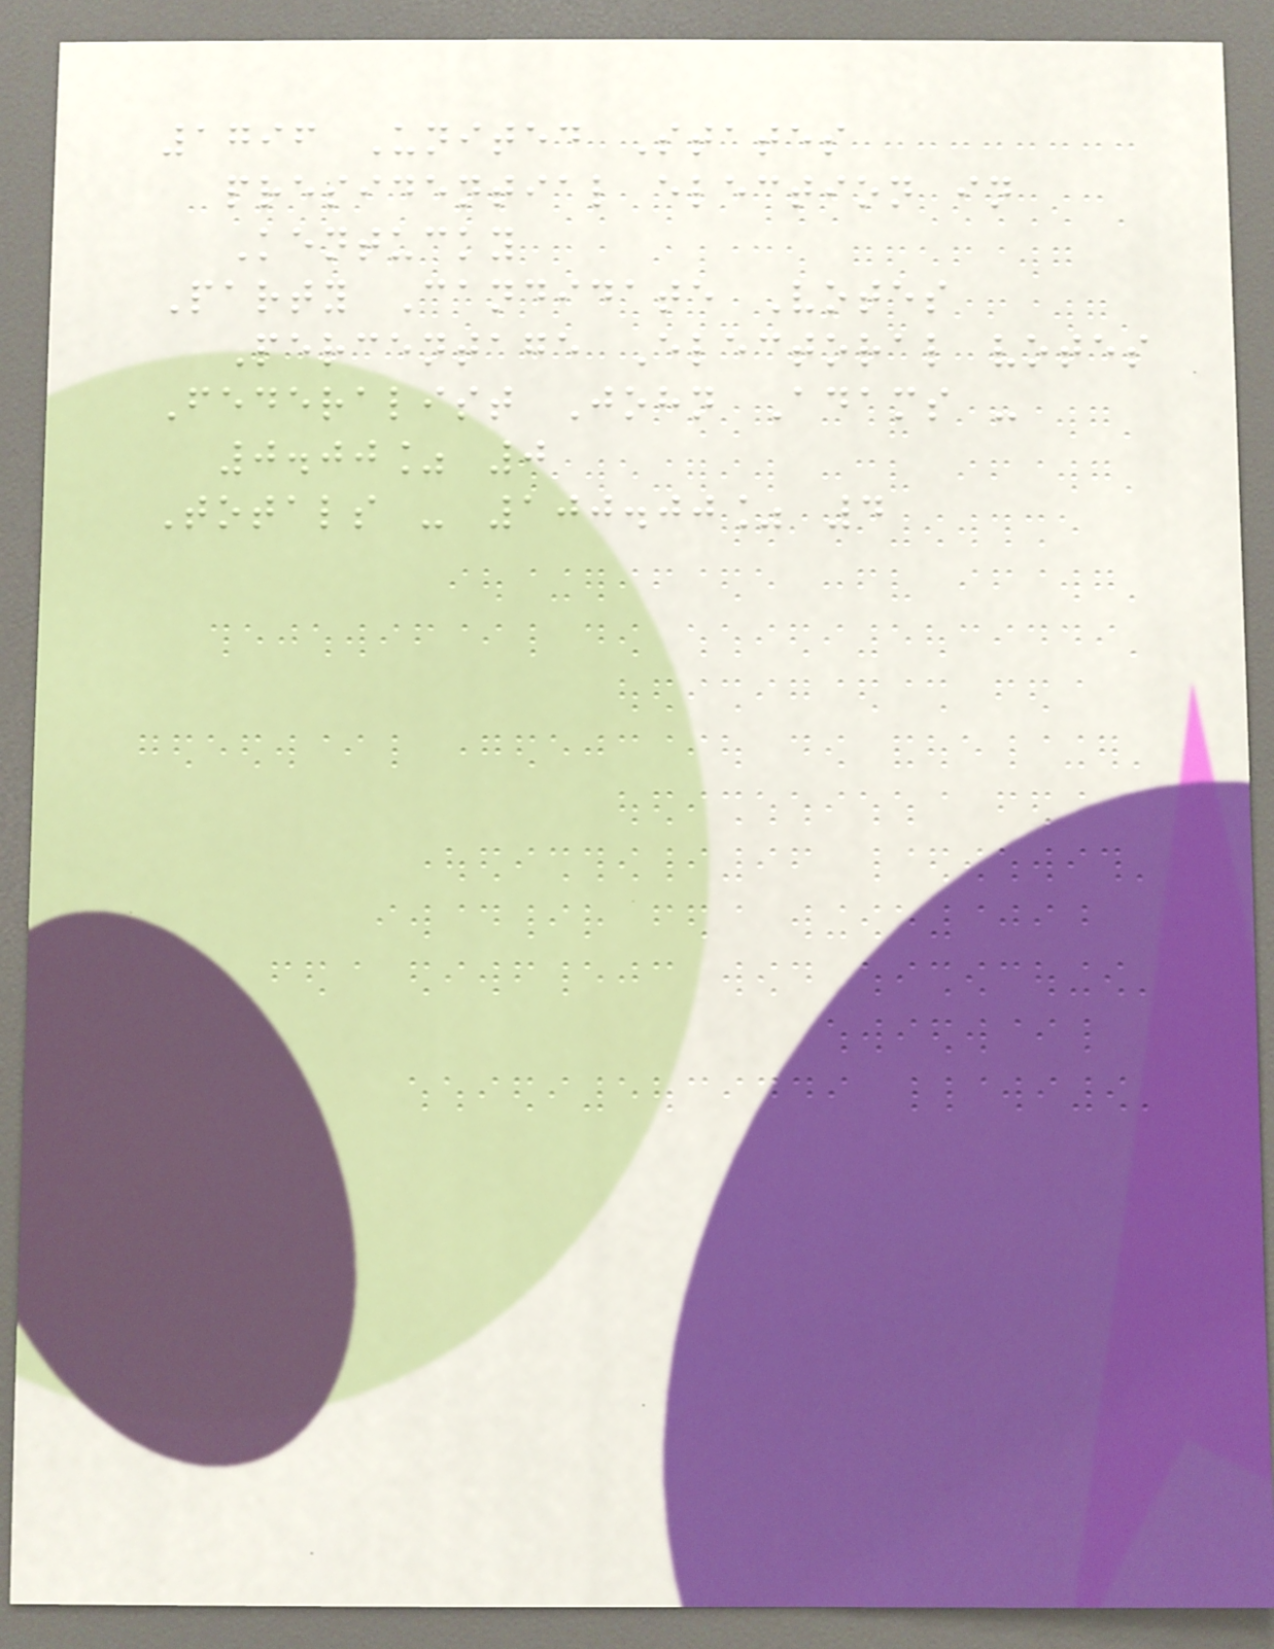1796 United States
presidential election in
Kentucky
Party Candidate Votes
Percentage Electoral votes
Federalist John Adams -
0.00% 0
Totals - 100.00% 4
